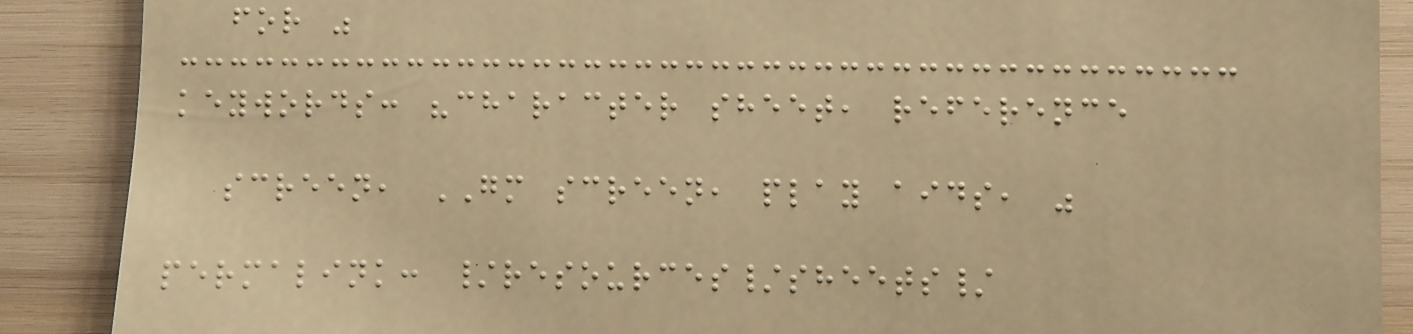for "
keywords: "character sheet, reference
screen, GM screen, play aids, "
permalink: /resources/sheets/
